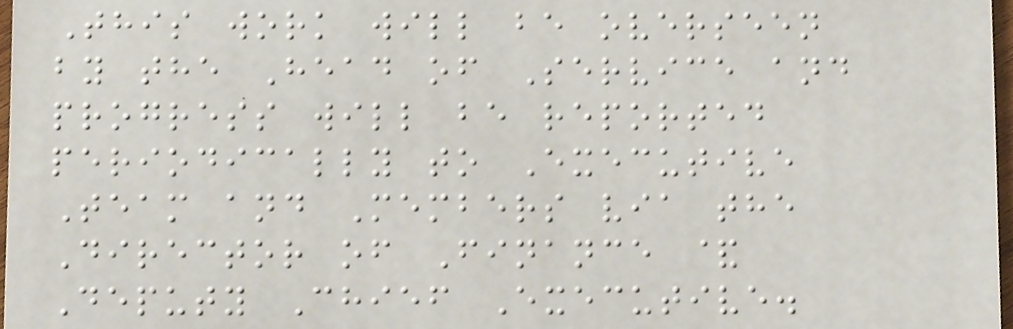This work will be overseen
by the Head of Service and
progress will be reported
periodically to Executive
Team and Members via the
Director of Finance &
Deputy Chief Executive.
